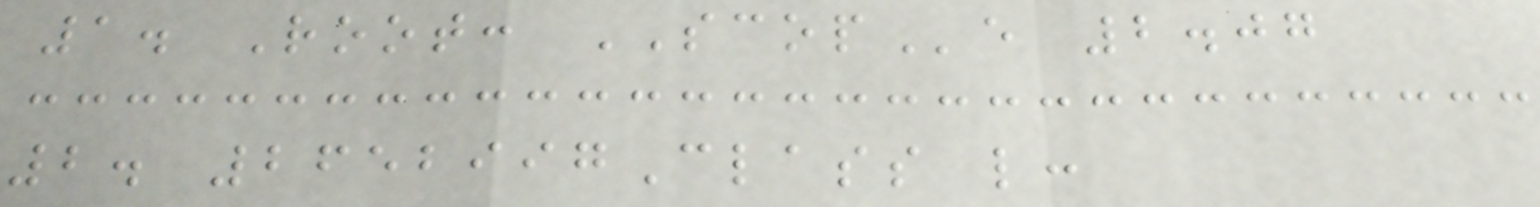1. Root: SCOPe 2.07
2. 2652997Class l:
